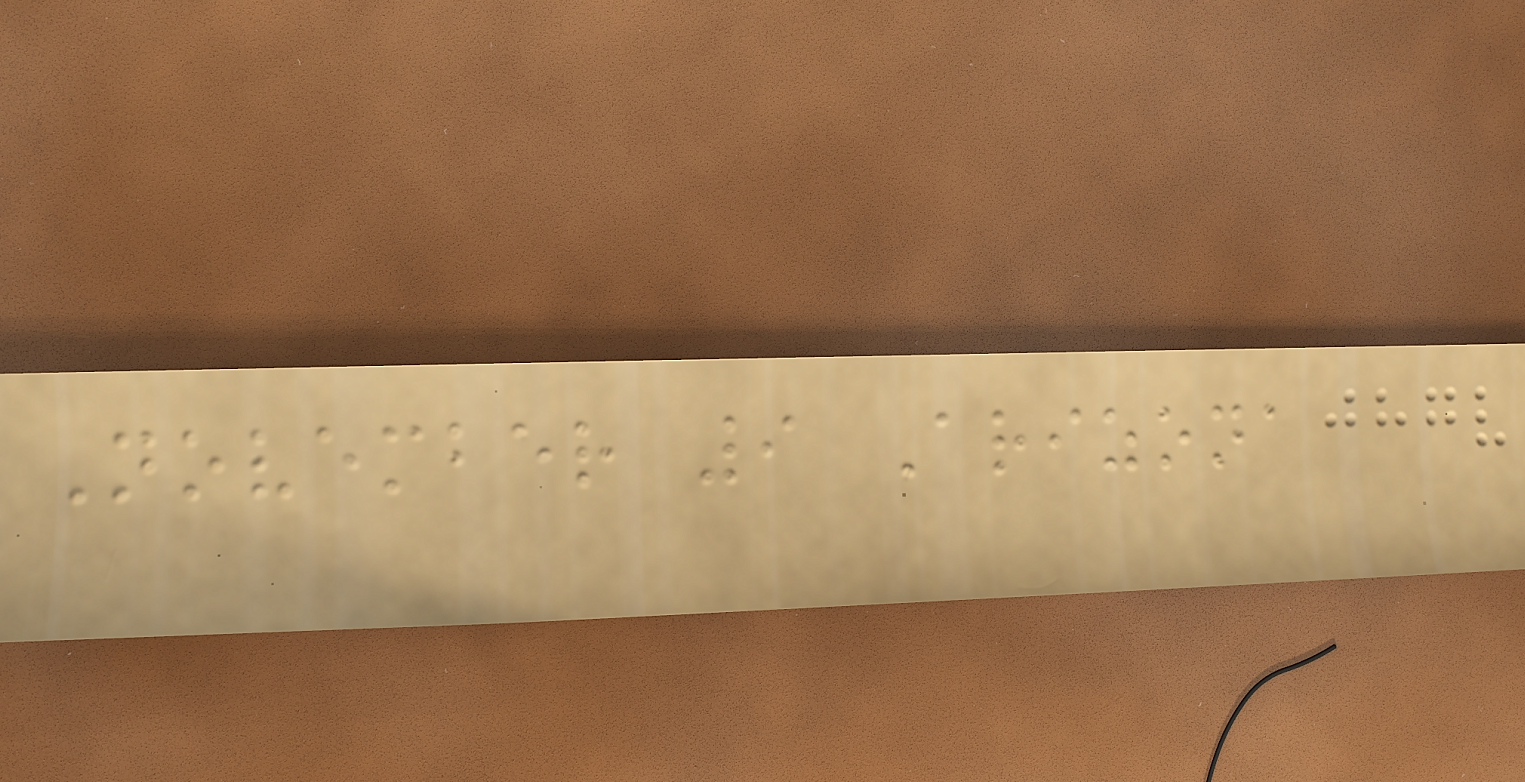November 9 Arizona
